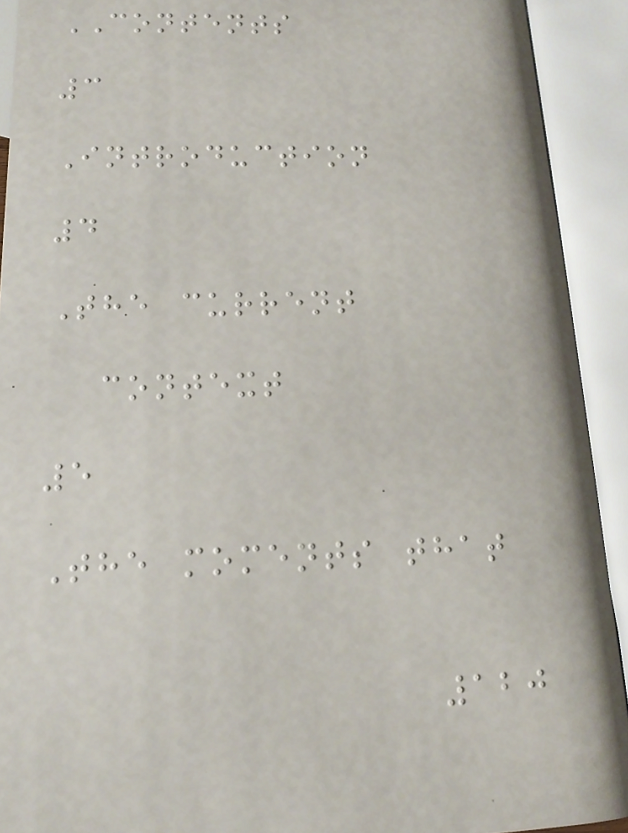CONTENTS
3
Introduction
4
The current
context
5
The moments that
120
